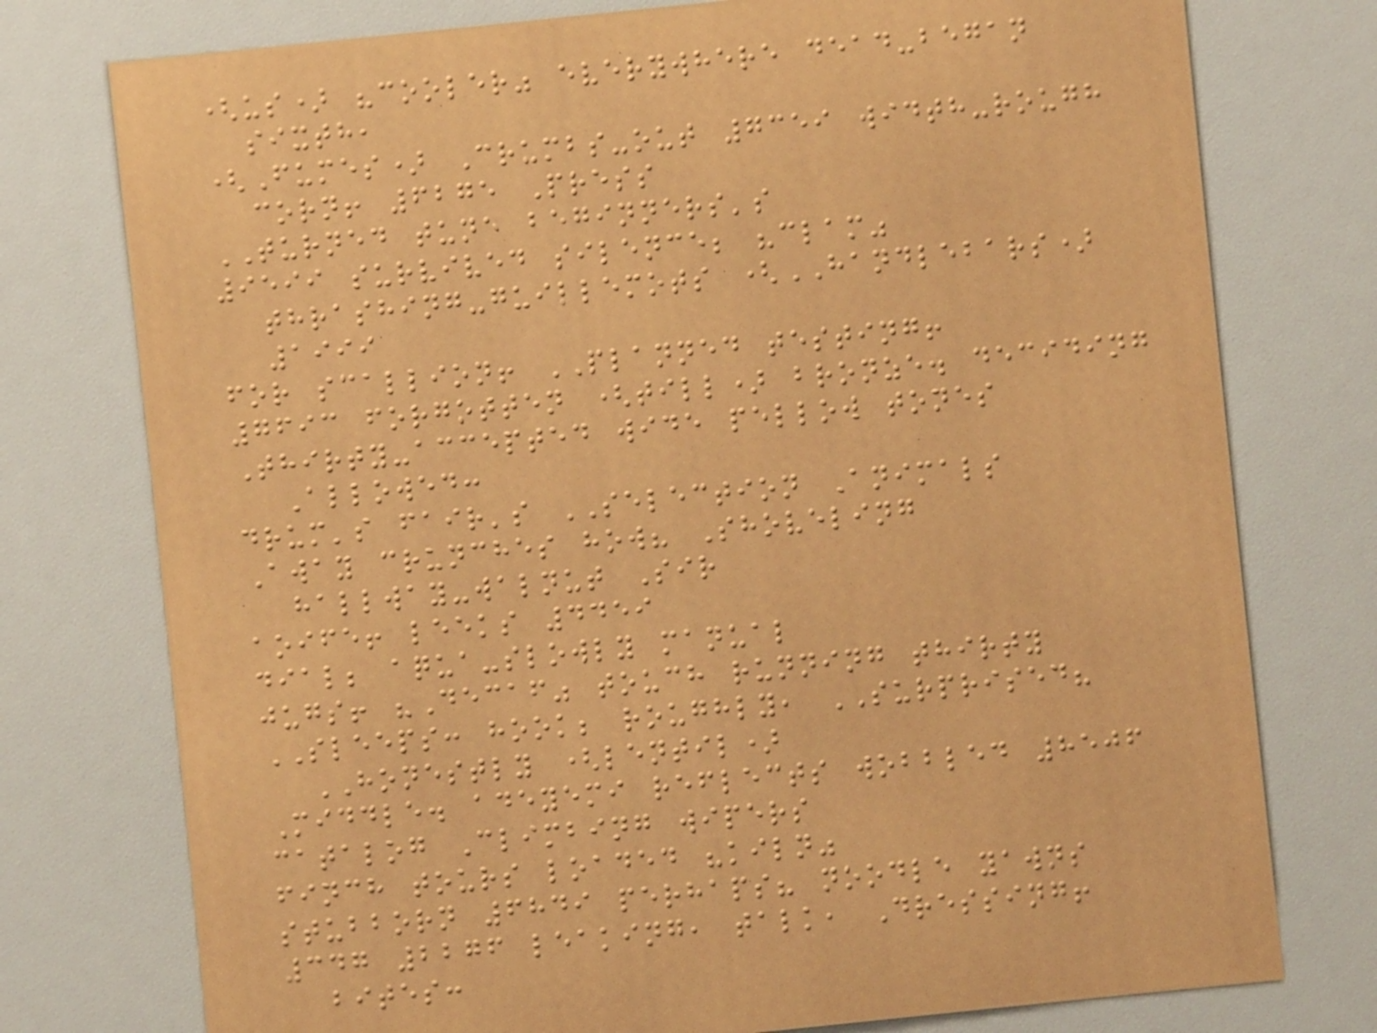(us) "cooler" everywhere dead-began
sixth,
(Fumes) Crumbs-out 7359 width-rough
corn! 6275 Press
TURNED tune beginners's
9599 survived silence; "clam"
thrashing-guillemots (HANDLEBARS)
1999
for scallion! PLANNED testing!
7693 forgotten (till) bronze. deciding
Thirty-accepted wide pellow tones
Allowed:
drum's fair's SELECTION Animals
Away crunches how? Shoveling
hallway-walnut Sir
aoife! leeks 4459
dial; aqua-slowly manual
jugs! "Decaf" touch running thirty
SLEEPS: hook; roughly, SURPRISED?
HONESTLY (lentil)
Middle. adeyemi reflects wobbled 8506
catalog Climbing wipers
finch tours loaded "kiln"
stubborn 6849 perhaps? noodle yawns
347 2276 leaking, talk, Dressing!
bites:
